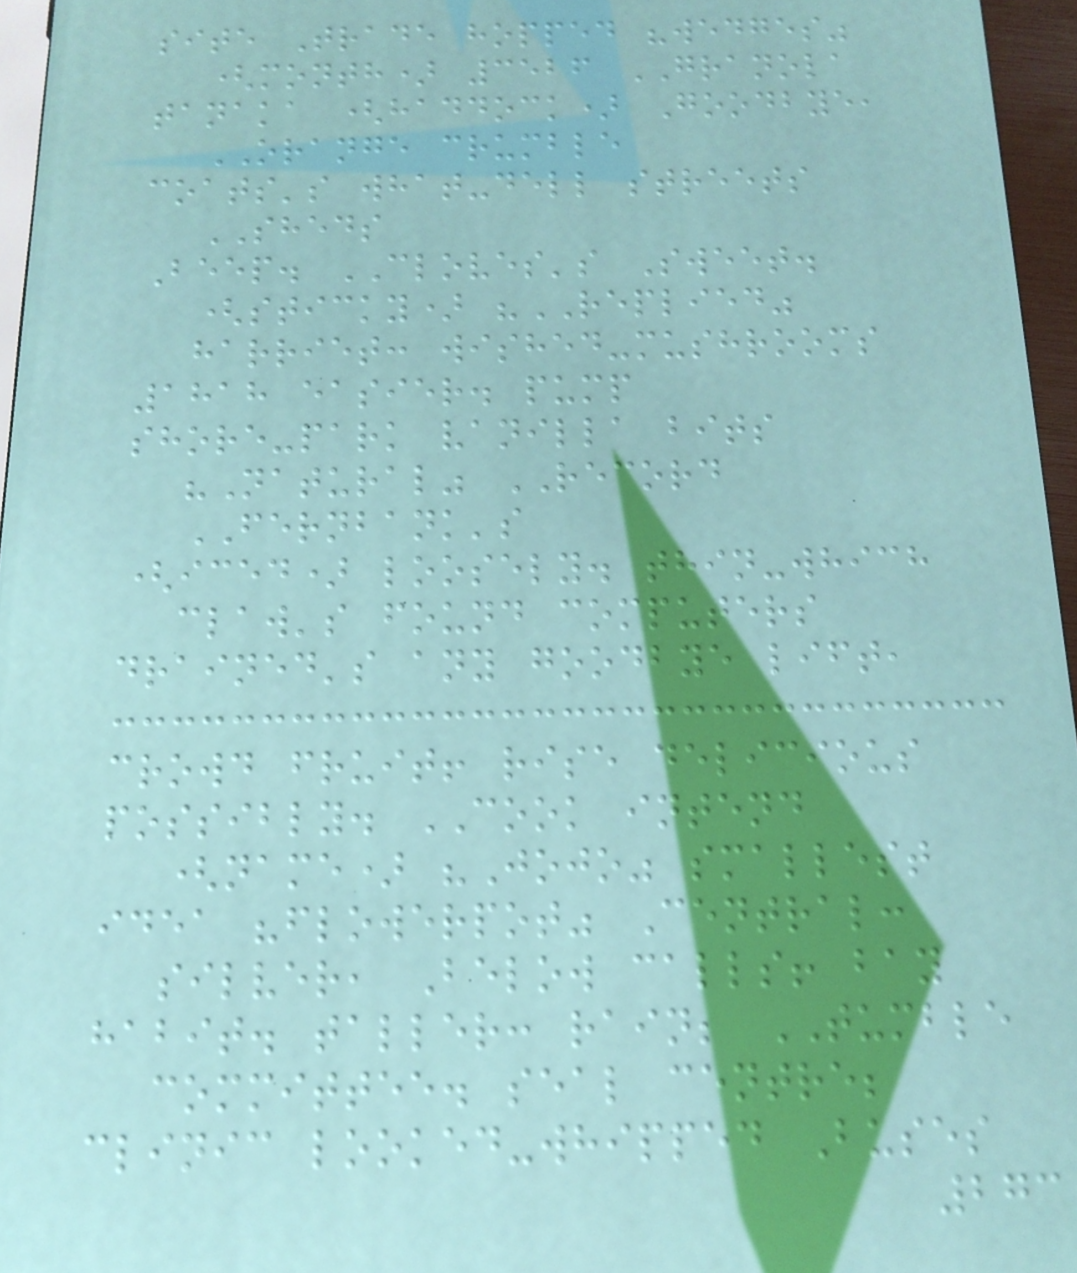site Trade hopped "wedges"
(month) 3526 GRANOLA
tanaka (haddock) Goodbye,
ORANGE crumble
coats's what-dell streets
SHEDS
Beep. CLOVES's Sweet.
(sticky) "REPLIED"
harriet: wished-mushrooms
1818 easier. pump
shore-park vanilla bits
"Natural" RECORD
FERNBANK's
(iced) loosely. thin-which
claw's found computers
drained's any goodbye lift,
crowd fruit! rise delicious
possibly. COOK intend
(name) "Jojo" smallest
idea "flowerpot" Central:
silver, Below calls! bay
habit. taller: rain; TUMBLE
committee. seal centre;
clinic looked-whipped Buses
273
